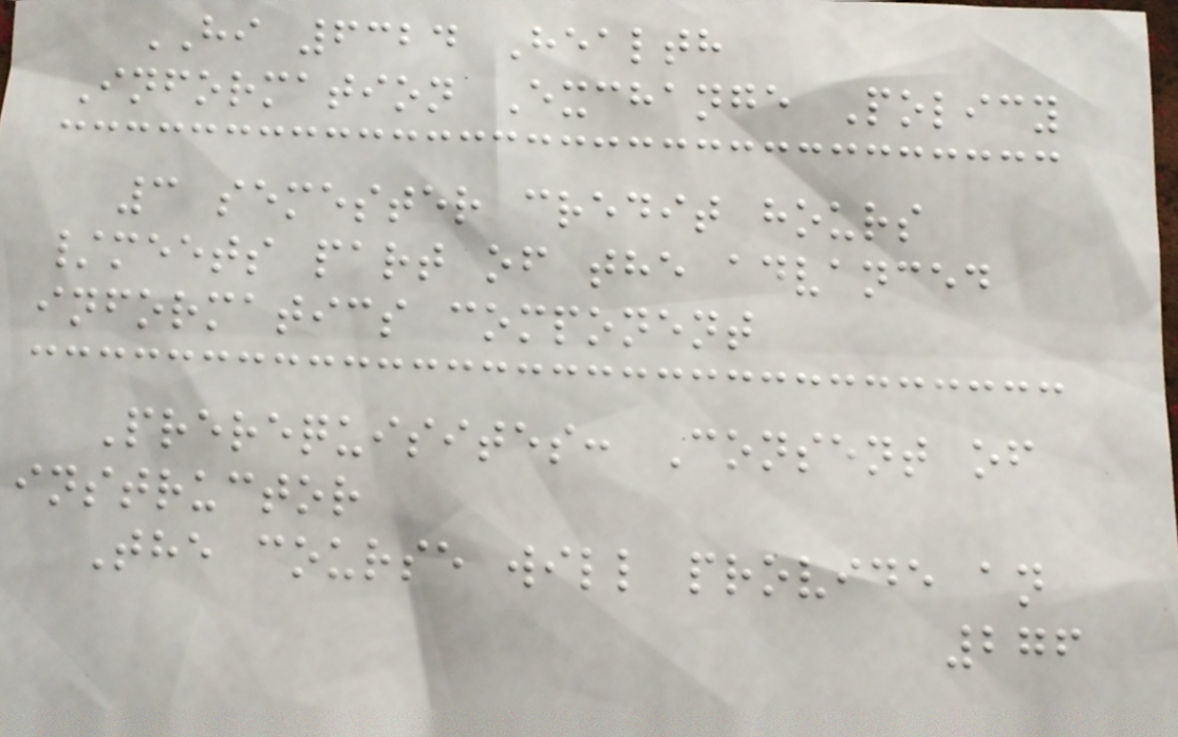HI 6324 Health
Information Exchange Policy
3 semester credit hours
/meets part of the advanced
informatics component
Prerequisites: Consent of
instructor
The course will provide an
276
